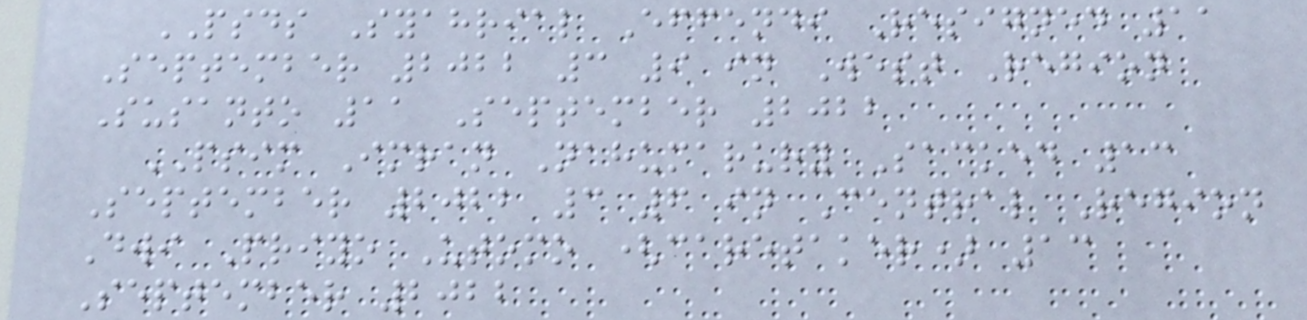PSDS Syahrial Effendi Resigned 11
September 2022 3 9 in West Region
Susanto 11 September 2022
PSIM Imran Nahumarury Sacked 13
September 2022 3 6 in Central Region
Dwi Priyo Utomo (caretaker) 13
September 2022
